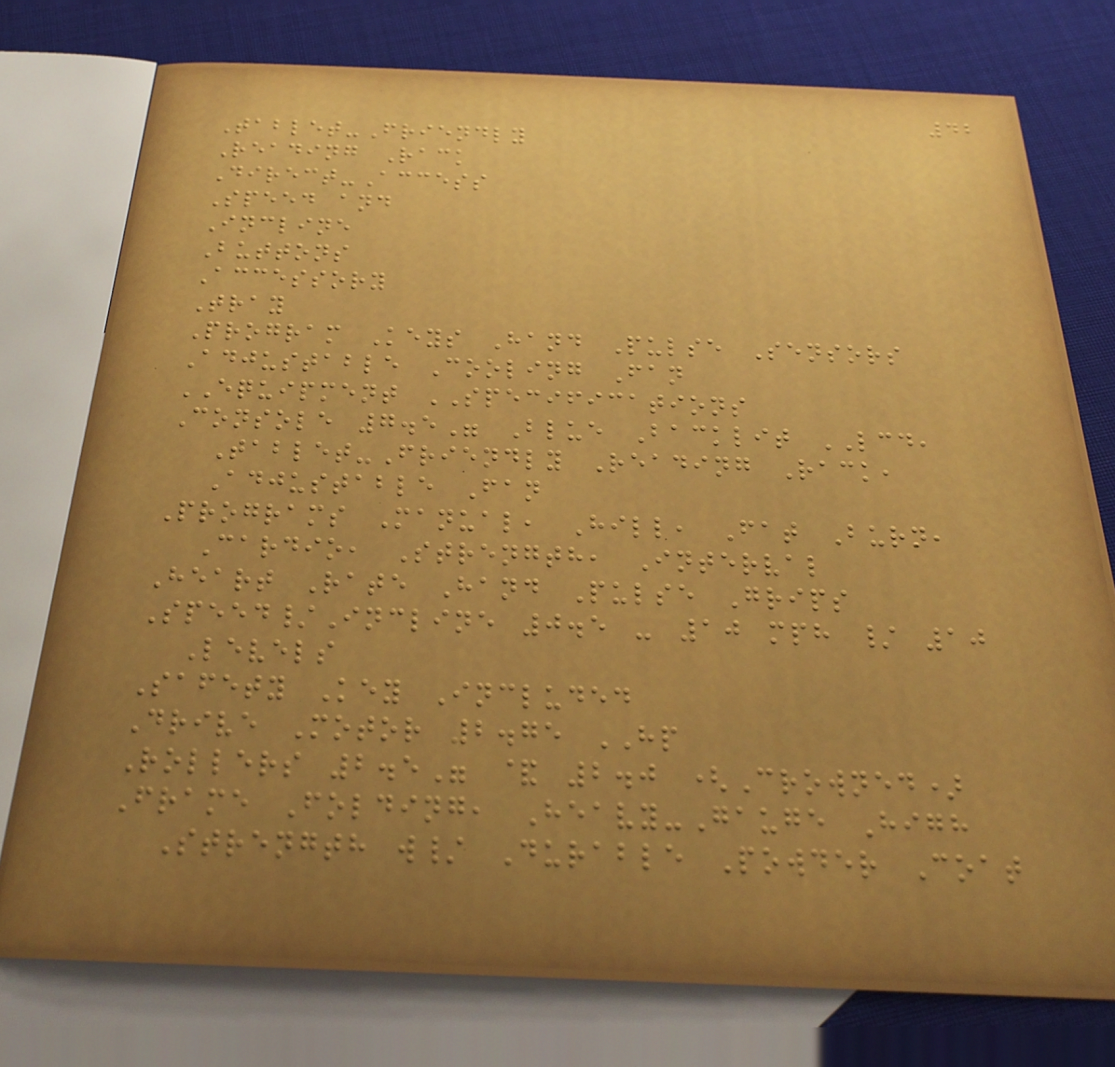42
Tablet-Friendly
Reading Rack
Direct-Access
Speed and
Incline
Buttons
Accessory
Tray
Program Keys Hand Pulse Sensors
Adjustable Cooling Fan
EQUIPMENT SPECIFICATIONS
Console 7.5" Blue Backlit LCD,
Tablet-Friendly Reading Rack,
Adjustable Fan
Programs Manual, Hill, Fat Burn,
Cardio, Strength, Interval
Heart Rate Hand Pulse Grips
Speed/Incline 0.5 - 10 mph / 10
Levels
Safety Key Included
Drive Motor 2.75 HP
Rollers 2.5" & 2.0 (Crowned)
Frame Folding, Heavy-Gauge High
Strength w/ Durable Powder Coat
